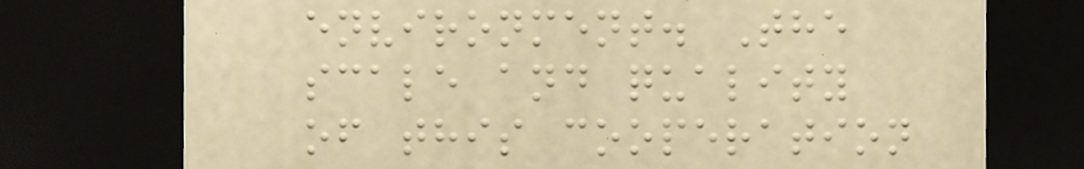environment. The
scale and quality
of this cooperation
